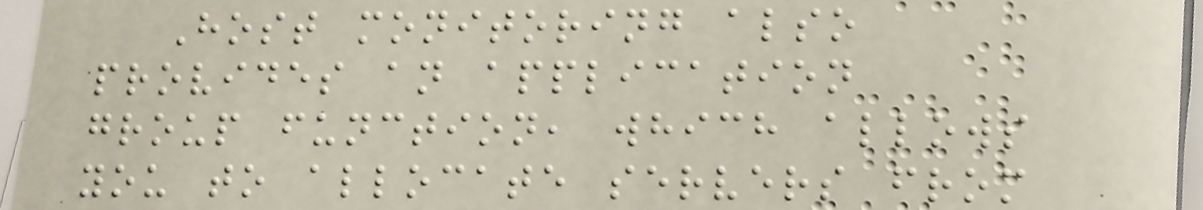Host monitoring also
provides an application
group function, which allows
you to allocate servers from
